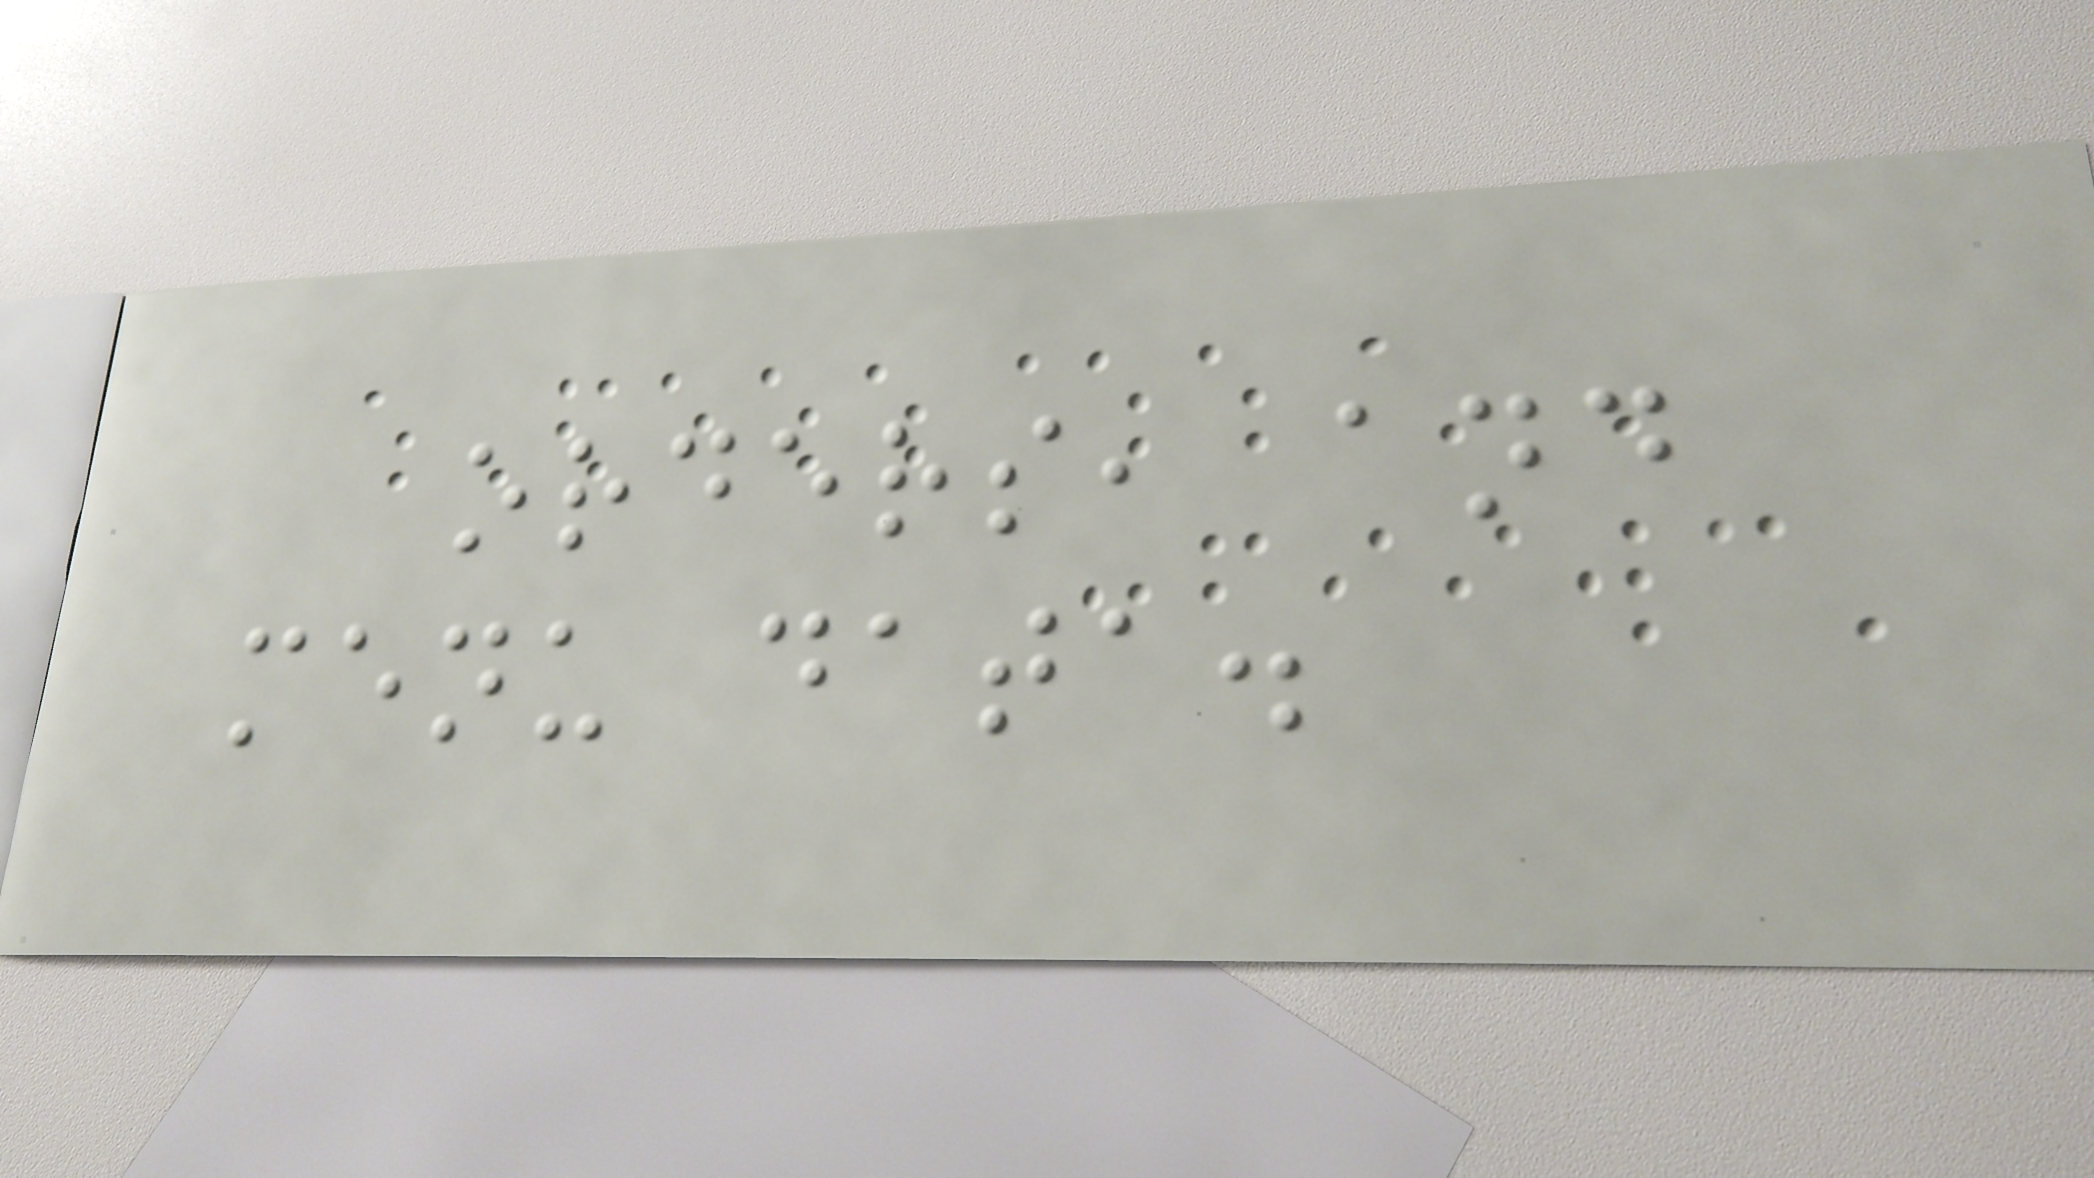orders, and
menu data.
